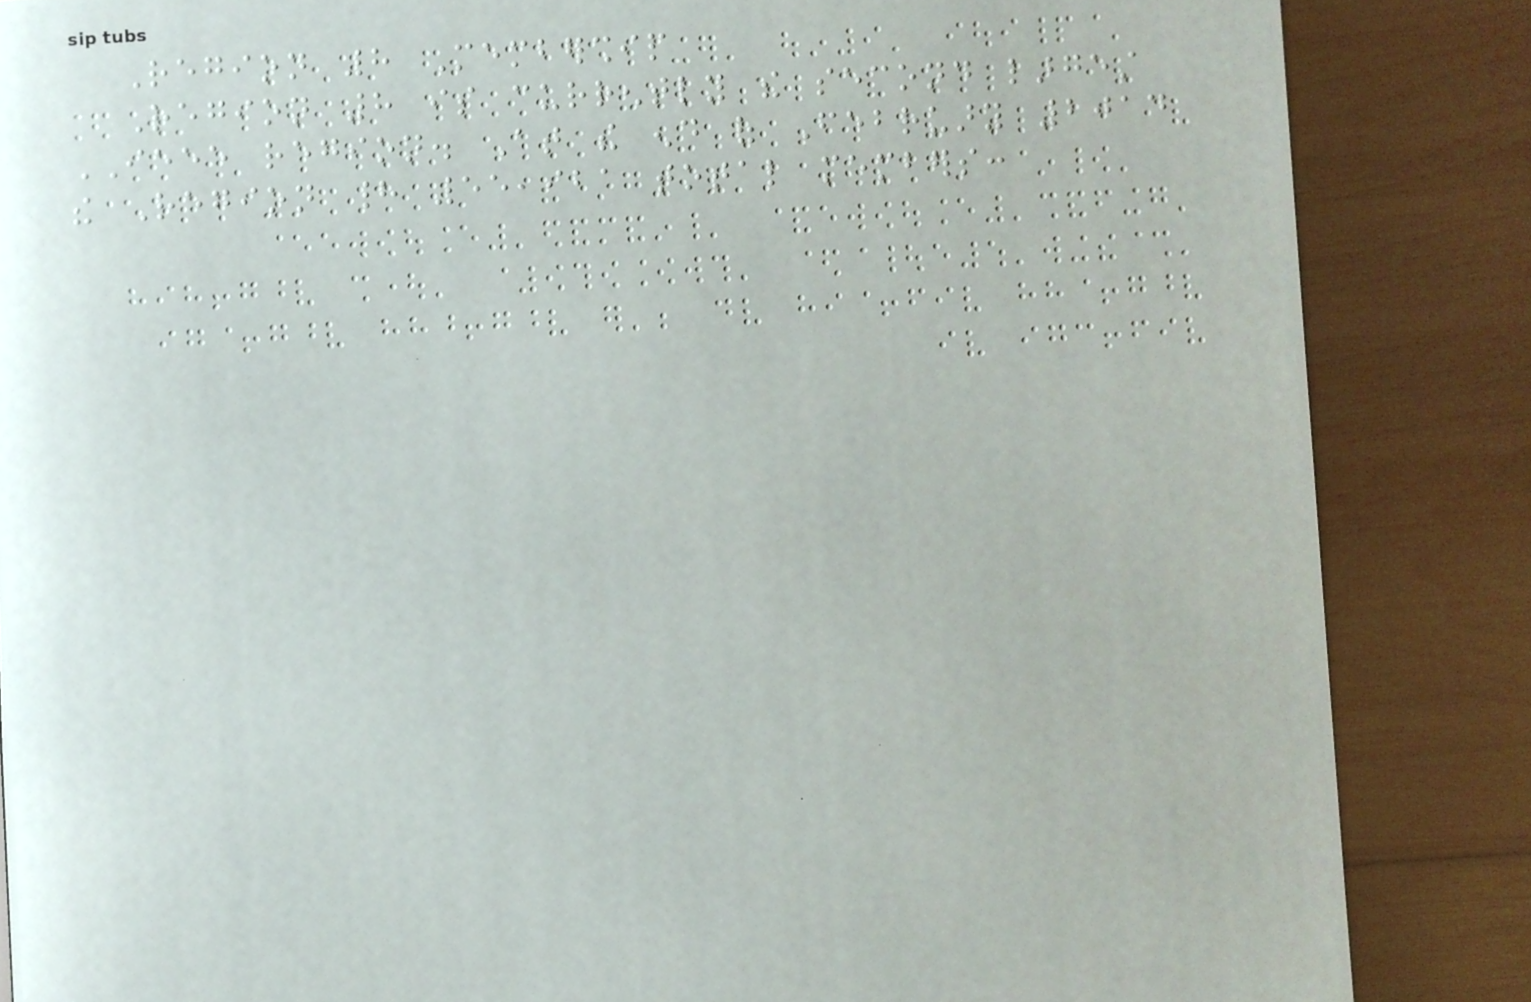Region 8 Membership
Region 8 is currently the second largest
IEEE region. At the end of February 2014
the Region had 55,921 total members:
